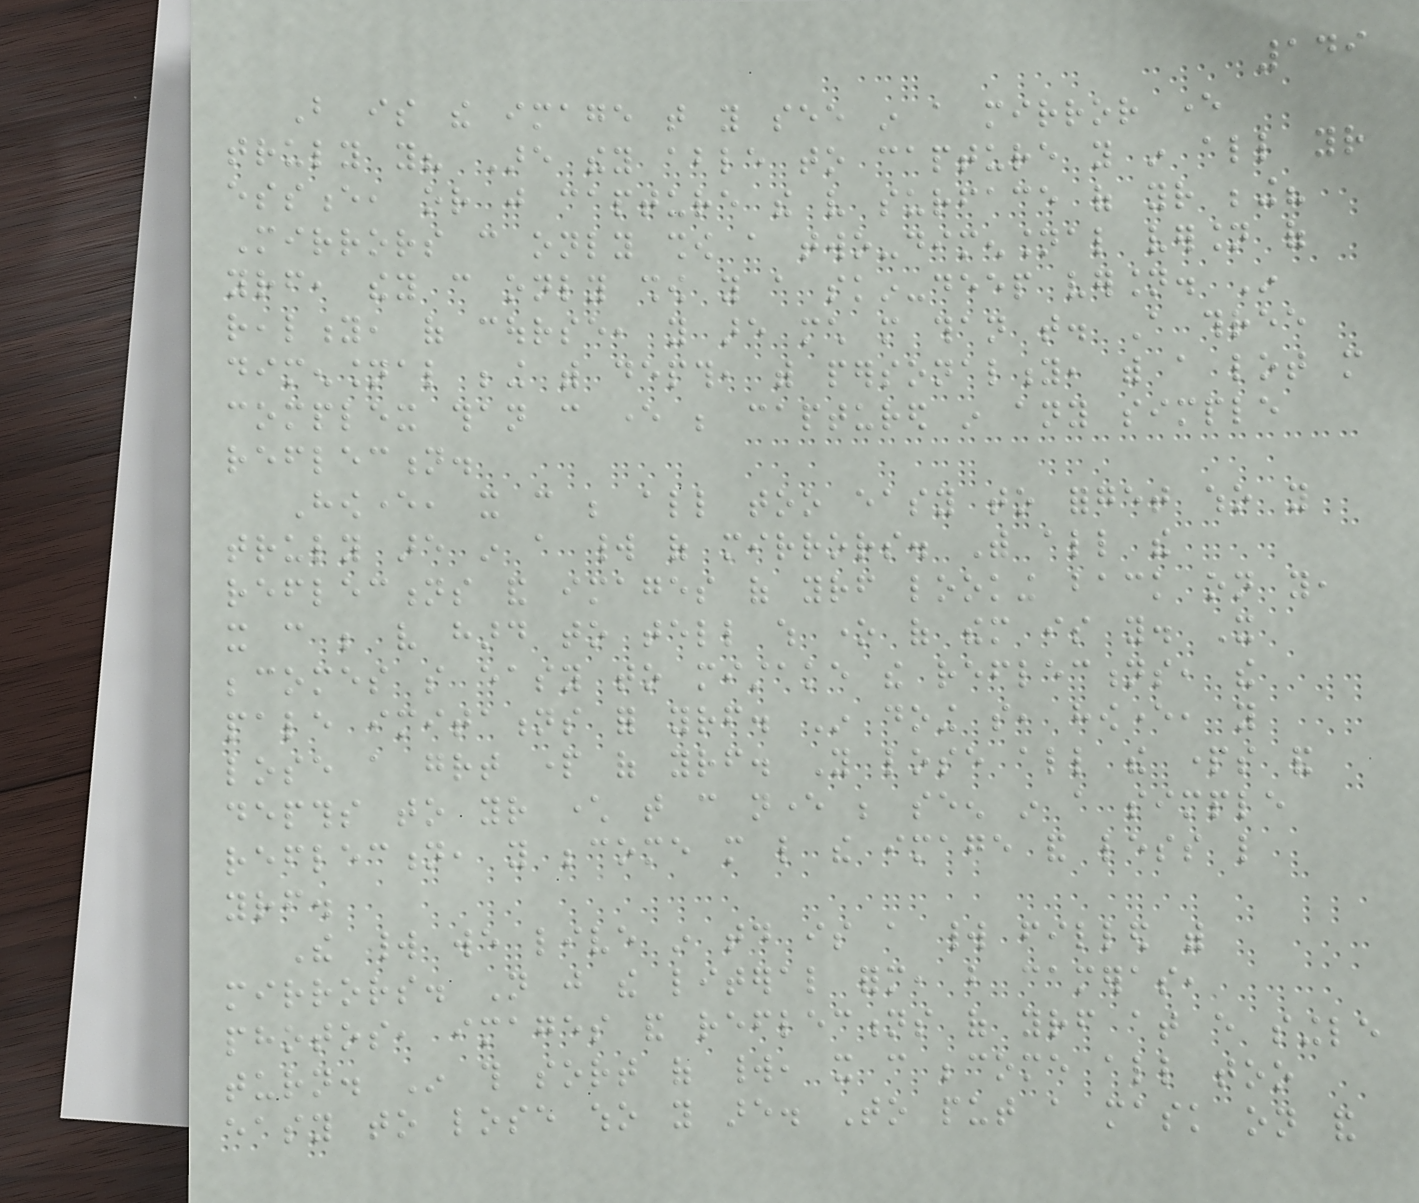149
But is the image that you see in a mirror ever
truly you? Are they able to capture you in all your
essence, or just capture the very surface of your being?
Mirrors can only show a two-dimensional version of
yourself, they can only show you a skin-deep version. In
reality, of course, you are much more than that. A three
dimensional being with depth, with personality, with a lot more
complex than can ever be captured in any simple
reflection.
However, it can be all too easy to forget who you
truly are in a world of mirrors. With all the
reflections and images of yourself looking back on you,
it can be very hard to tell which one of them is you. It
becomes so easy to mistake the reflections, the
pale imitations for yourself. In doing so, however, you
lose a great part of yourself. You lose all the parts and
depths to your character that can never be seen in a simple
reflection, you become more like the image and less like
yourself.
The world we live in today is a world filled with
mirrors. Not just the literal form, but cameras,
photos, images and reflections of yourself at every single
turn. In this sort of world, it can become all too
easy to lose who you are. To put a mask on and
